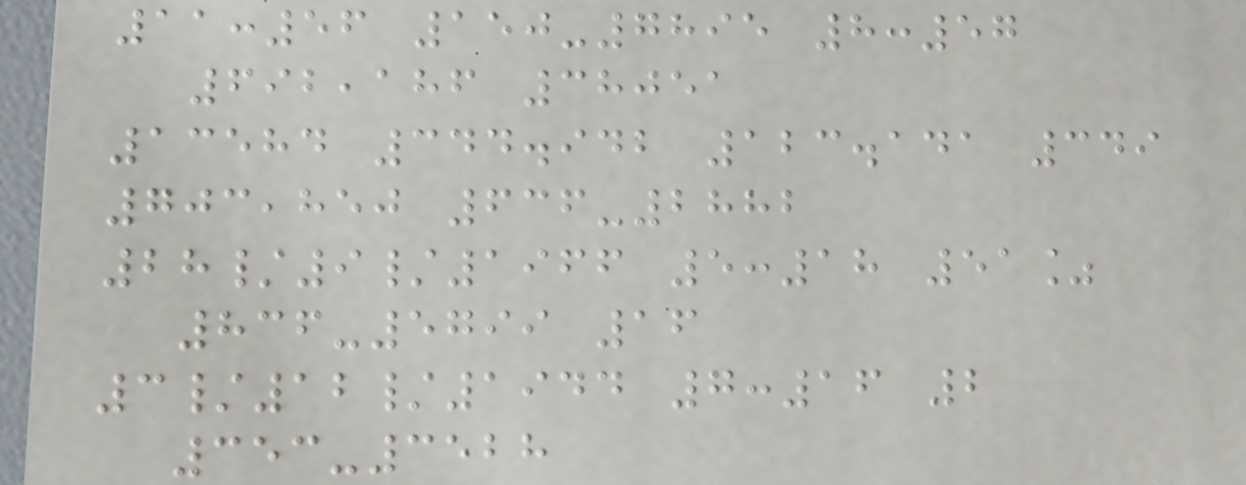11:56 150-7895 8:57
692,186 38051
13584 344.942 123.141 349
703,850 636-2882
28/9/1966 5:18 51%
836-5799 16
3/12/1944 7:16 2
353-3528
